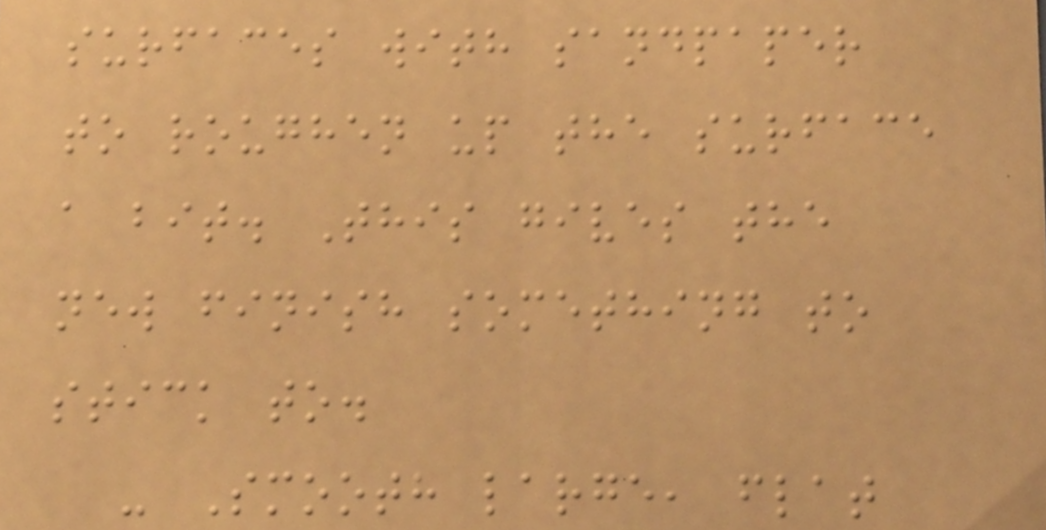surfaces with sandpaper
to roughen up the surface
a bit. This gives the
new finish something to
stick to.
- Smooth large, flat
